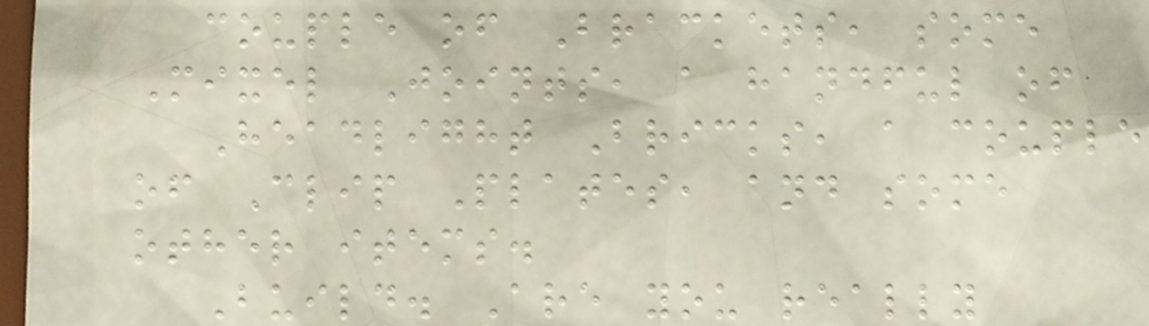couple of Brackets, some
Mixel Joints, a handful of
Headlight Bricks, a couple
of Clip Plates, and some
other items.
Build. Are you really
